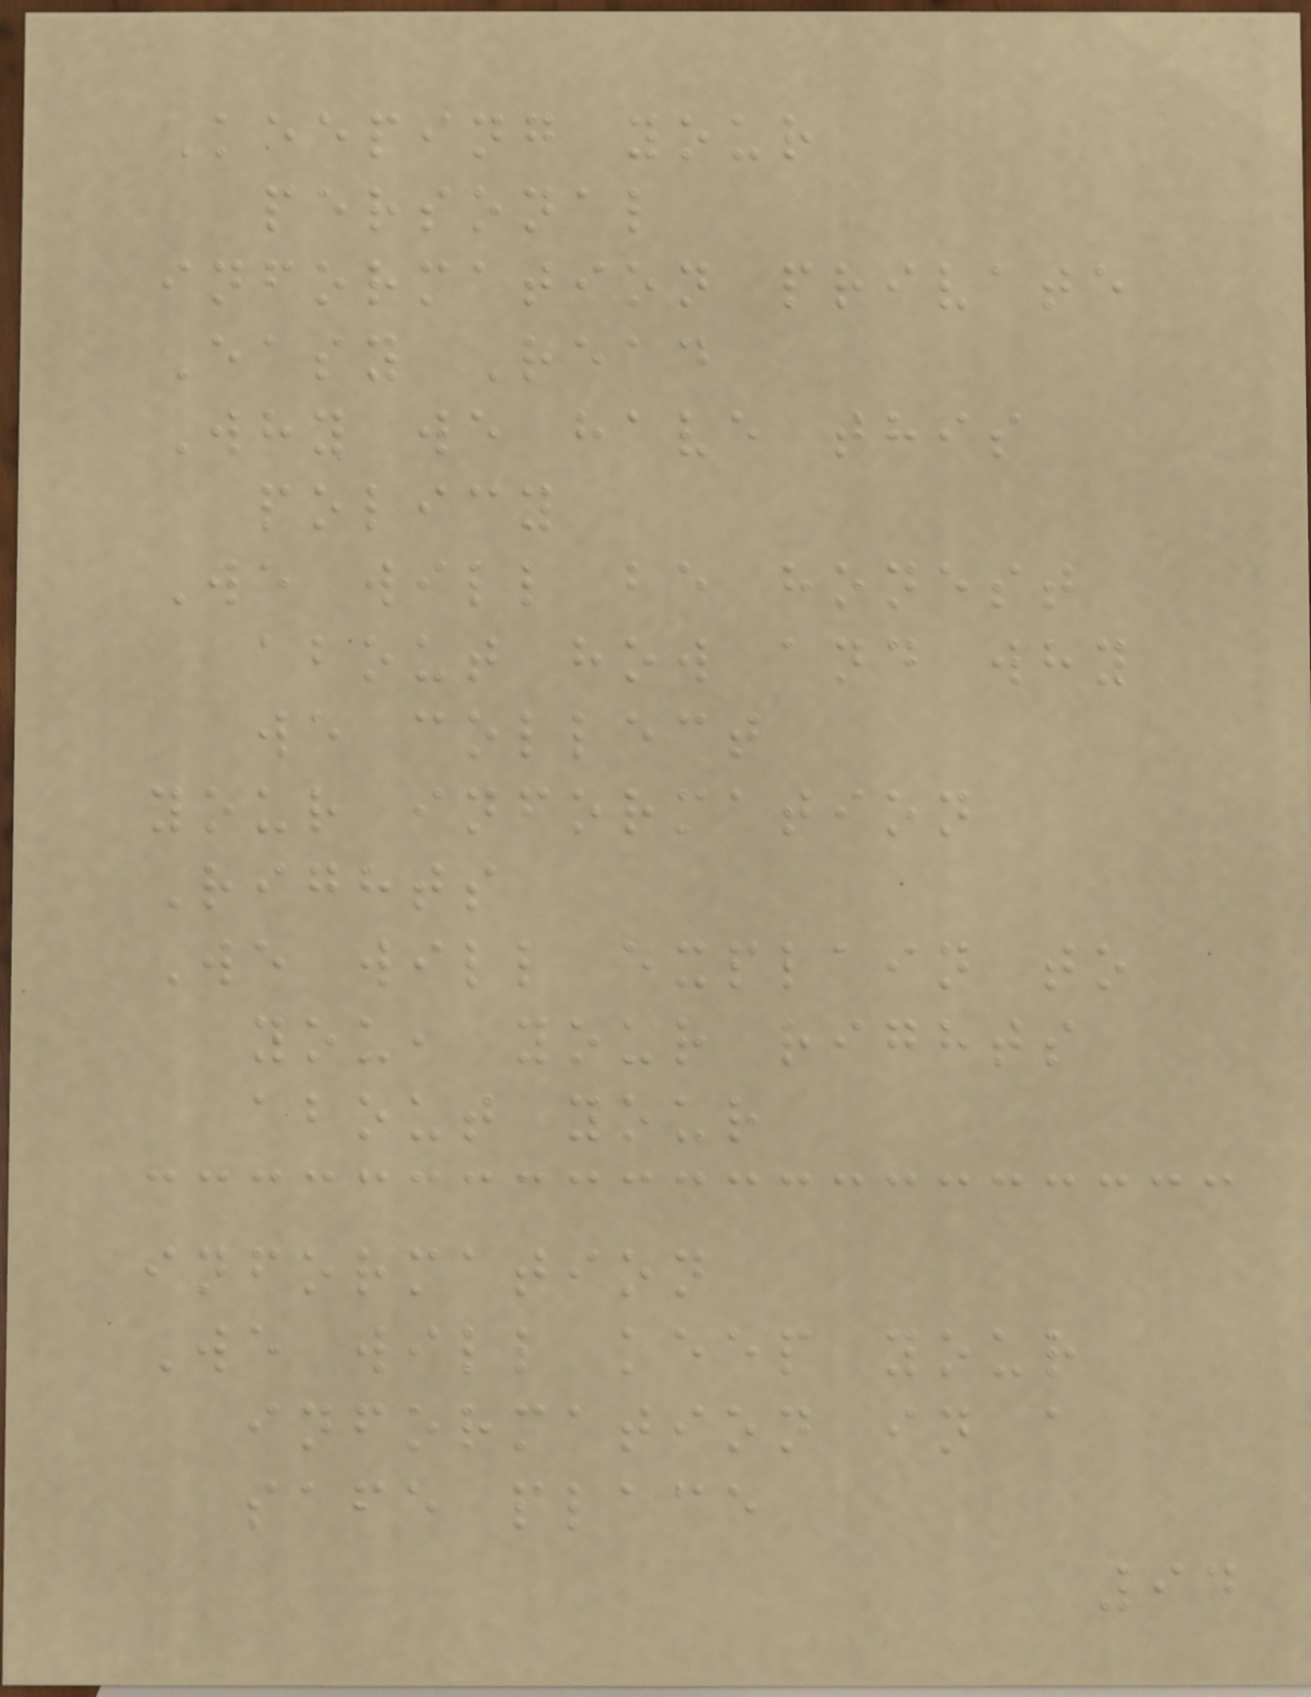Keeping your
personal
information private
Easy Read
Why we have this
policy
We will be honest
about how and why
we collect
your information
Rights
We will explain to
you, your rights
about your
information
We will keep your
information in a
safe place
94
